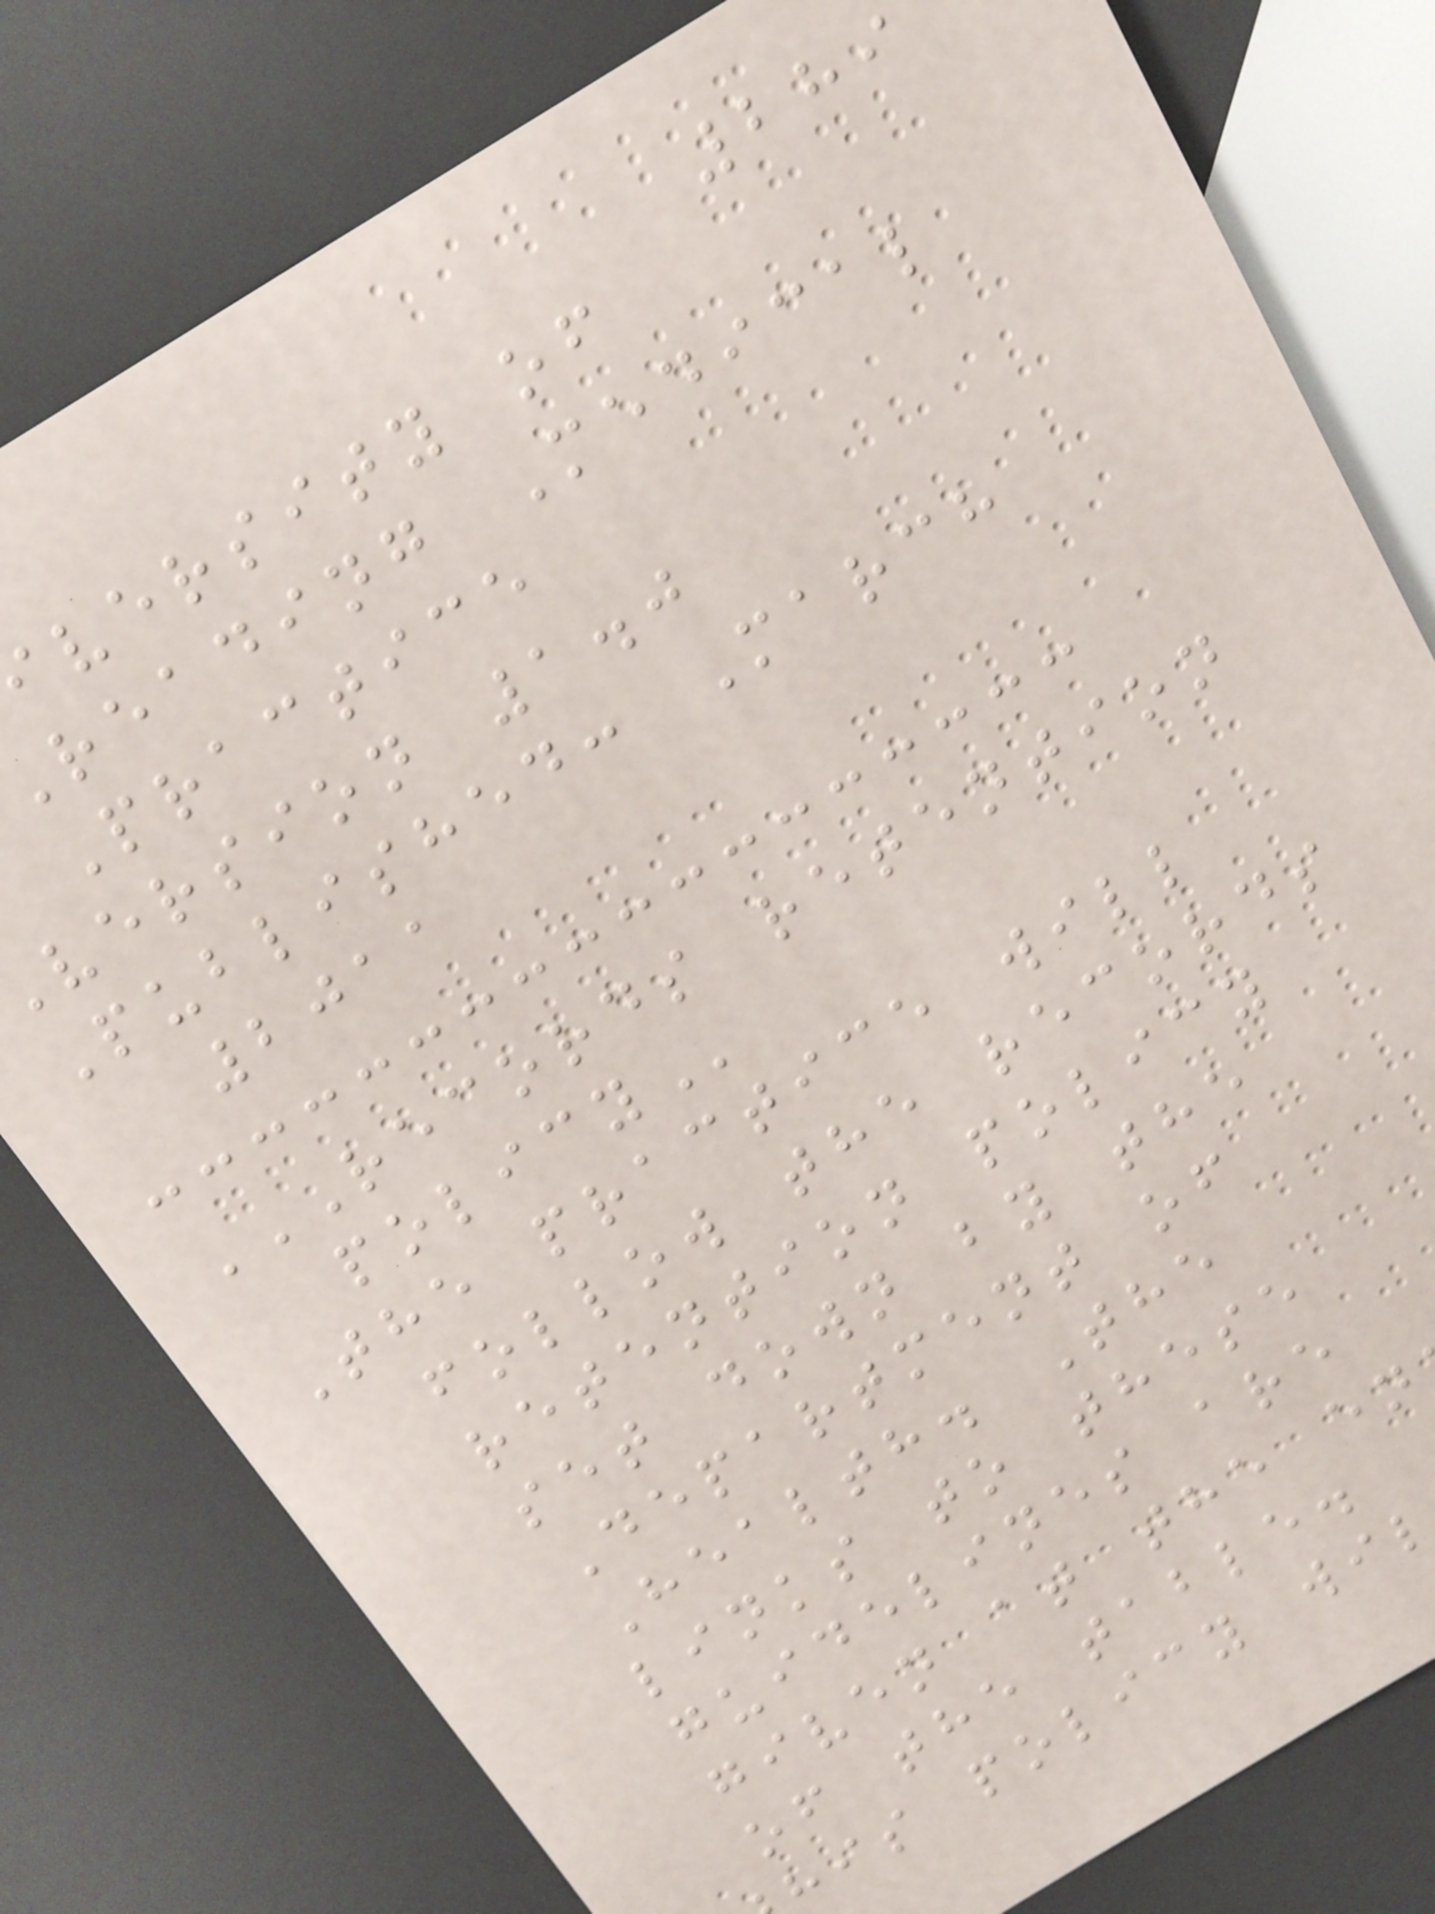289
versity of
reading Medical
Practice
version 1.0
Published: March
2011
RECORDS RETENTION
The practice will
follow the records
retention policy
set down by the
Department of
Health. The
links to these
guidelines are
given at the en
of the table.
his policy wil
